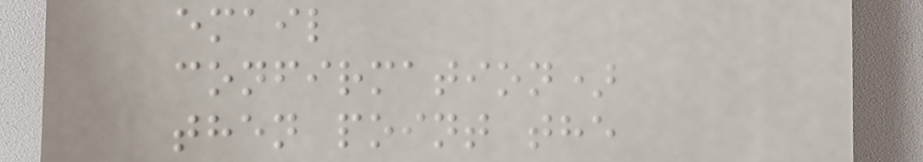email
confirmation)
then point the
